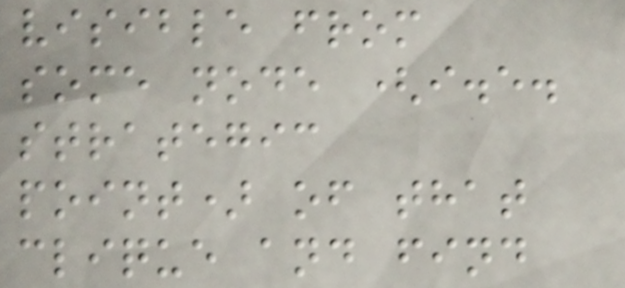visible from
some node (i.e.
strategic
point) of that
clique and find
